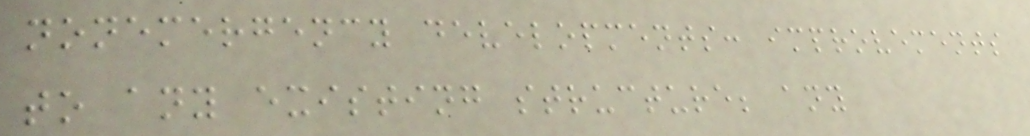nonemergency developments: improvements
to any existing structure; any
